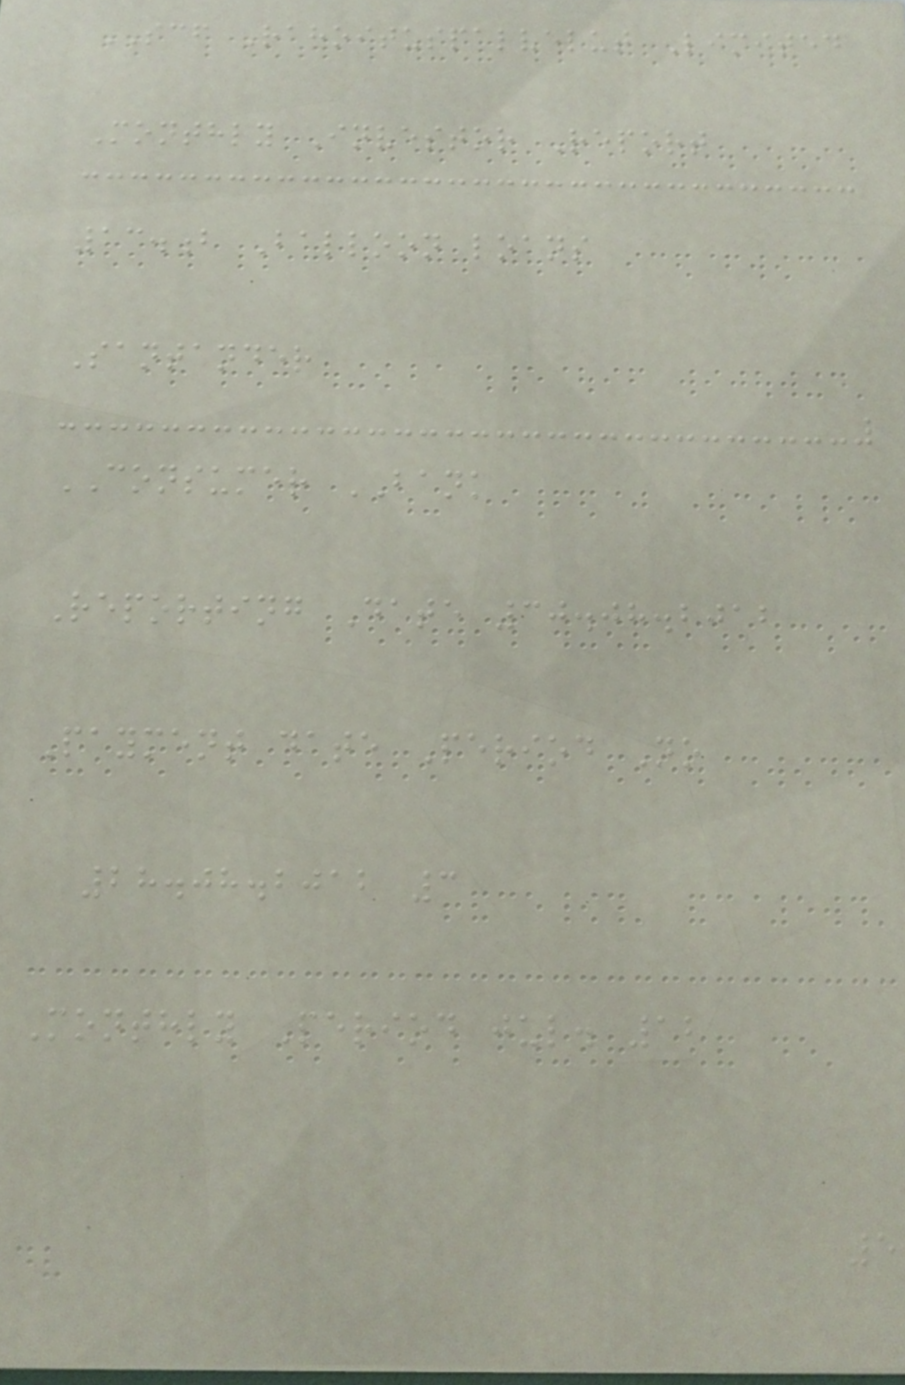SCF Rahoituspalvelut Limited
Monthly Investor Report
13.b Balloon loans
Santander
CONSUMER BANK
Reporting Date 30.08.2012
Payment date Period No
28.08.2012 3
Monthly Period jul. 12
5
